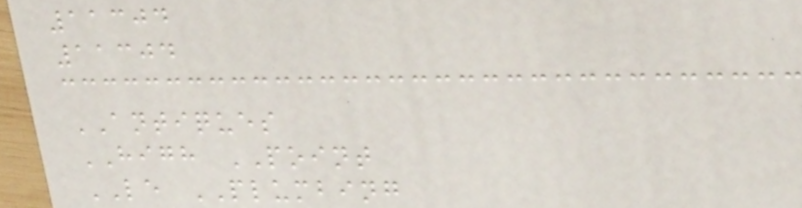11304
11304
ANTIQUES
HIGH POINT
LE PLUMBING
